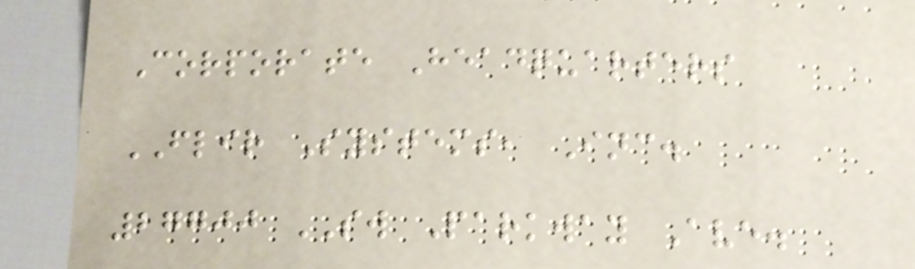Corporate Headquarters
FLIR Systems, Inc.
27700 SW Parkway Ave.
